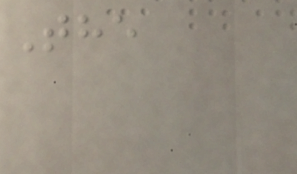The
